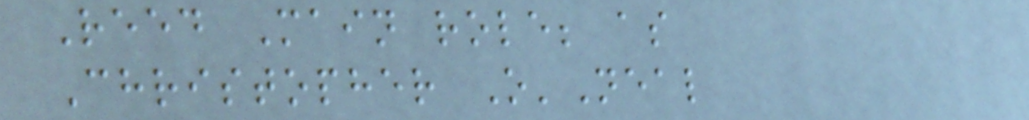Reed Main role; as
Christopher O'Neal
